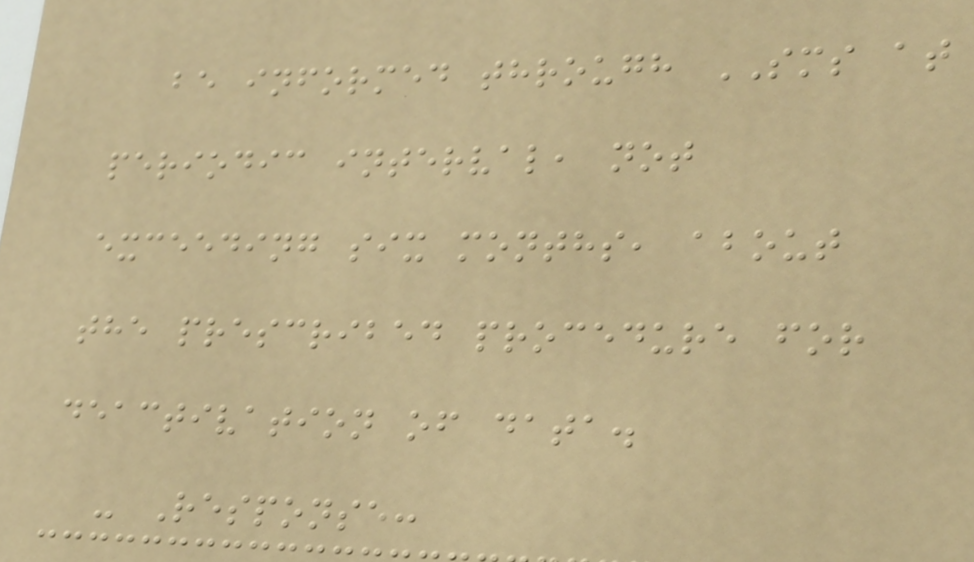be informed through SMS at
periodic interval, not
exceeding six months, about
the prescribed procedure for
deactivation of data.
- Response:
